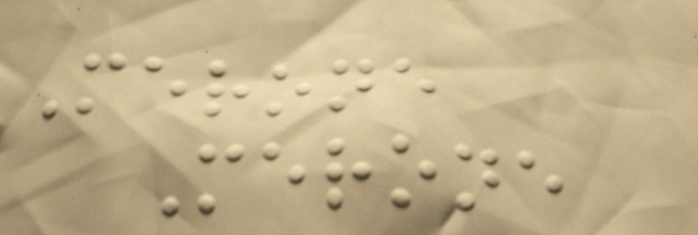Merone
Merone
